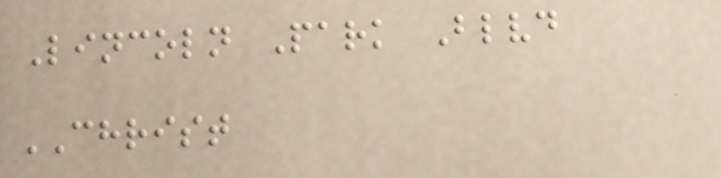Lincoln Park Blvd
CHRIST
